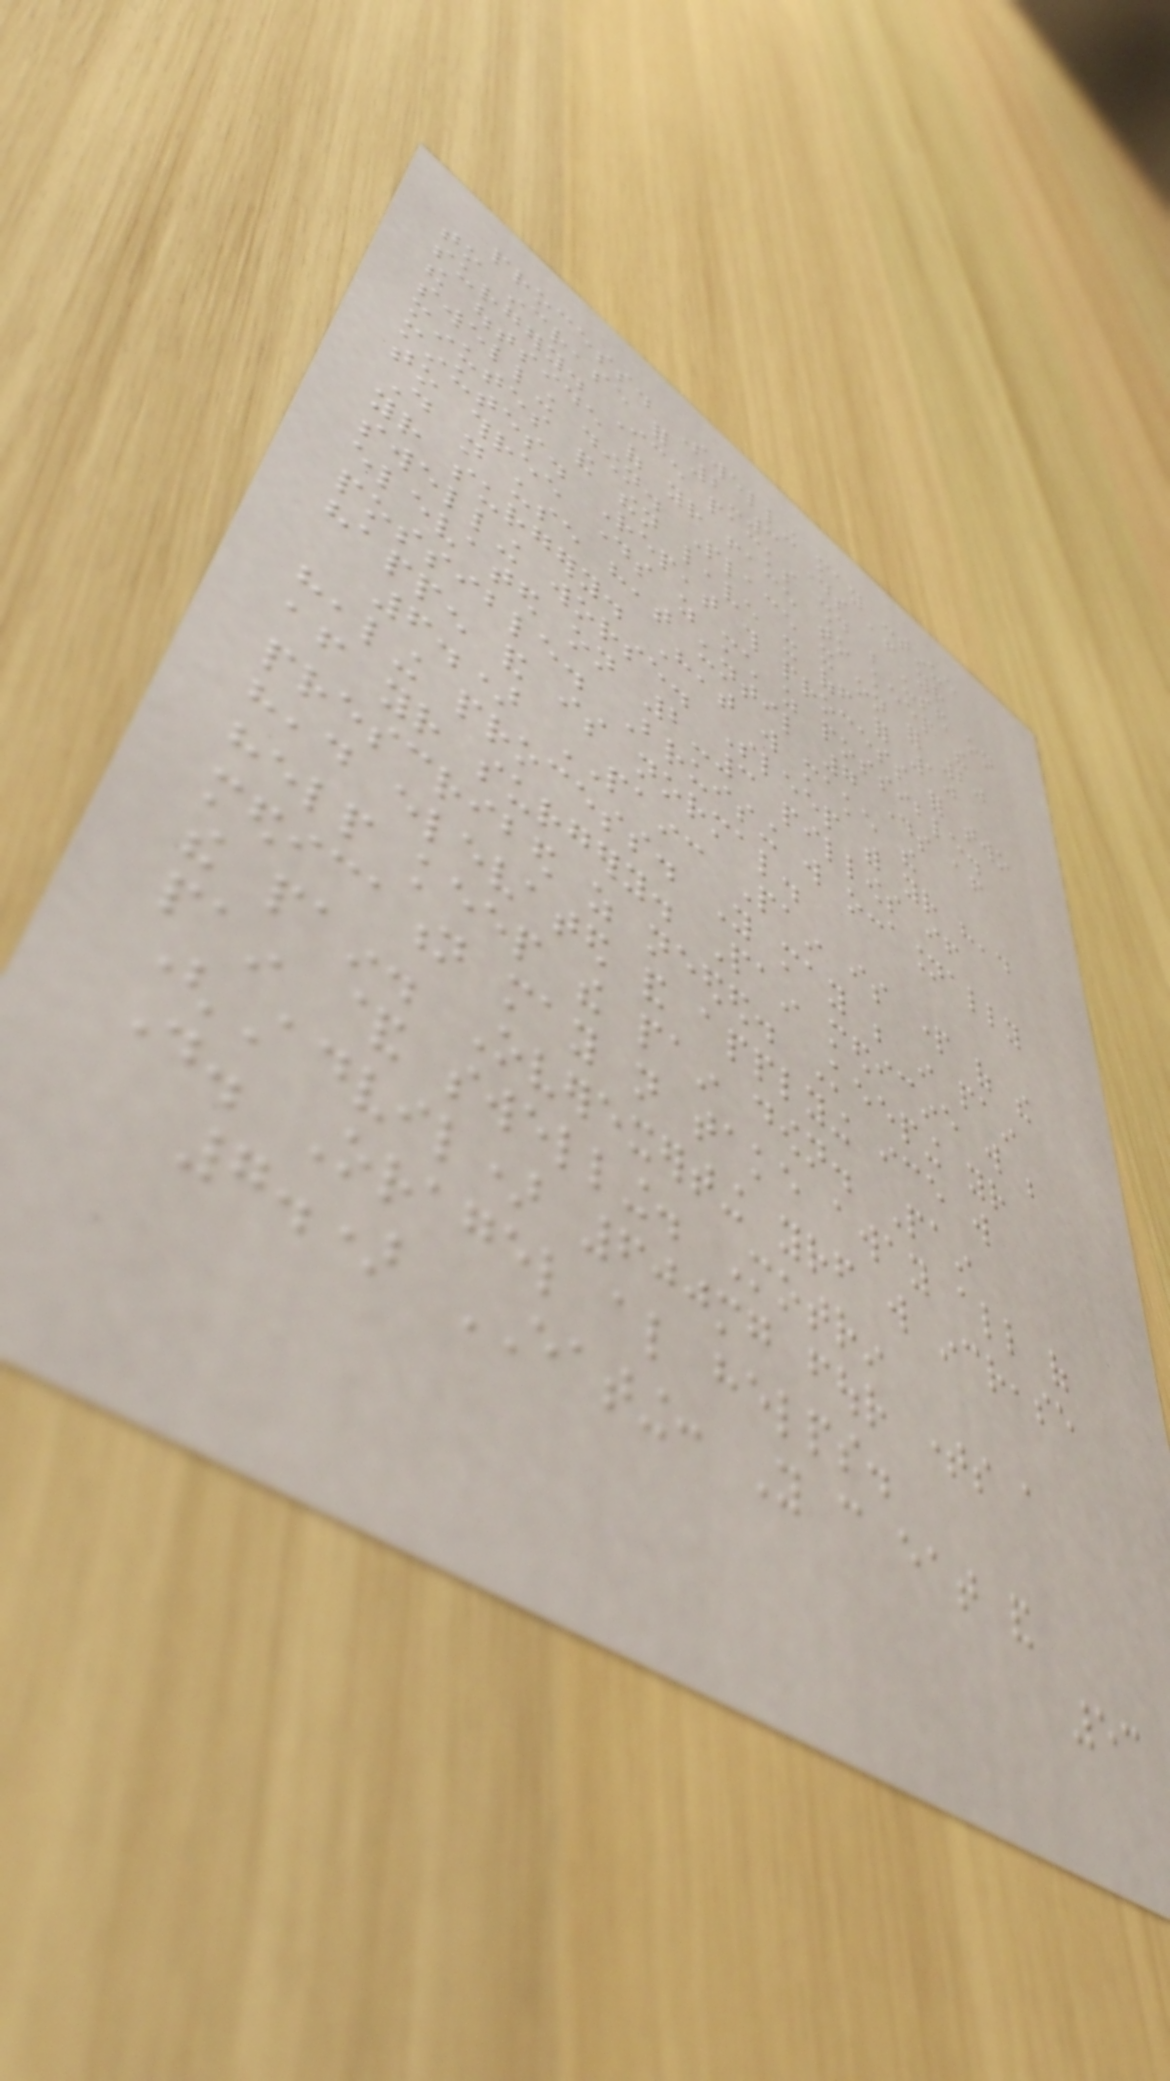process. Swelling may continue
to increase for 2-3 days after your
surgery. Ice packs should be used on
the outside of your face to keep the
swelling down. Place it on for 20
minutes and then leave it off for 10
minutes. Repeat this process for two
to three days as much as possible.
Do not use heat until 7 days after
your surgery. Heat will make the
swelling worse. Sleep with your head
elevated on 2-3 pillows if
possible. Bruising will occasionally
happen and is normal.
6.) PAIN: Pain is part of the
healing process. You may be in pain
after your surgery. Pain medicine will be
prescribed as needed. Keeping your
head elevated and applying ice will
help keep the pain down. Pain
medication may not take away all of
the pain. Overexerting yourself will increase
pain & swelling. Motrin
(Advil) 600mg four times a
day. Oragel also helps.
7.) EATING: You can eat and
53
